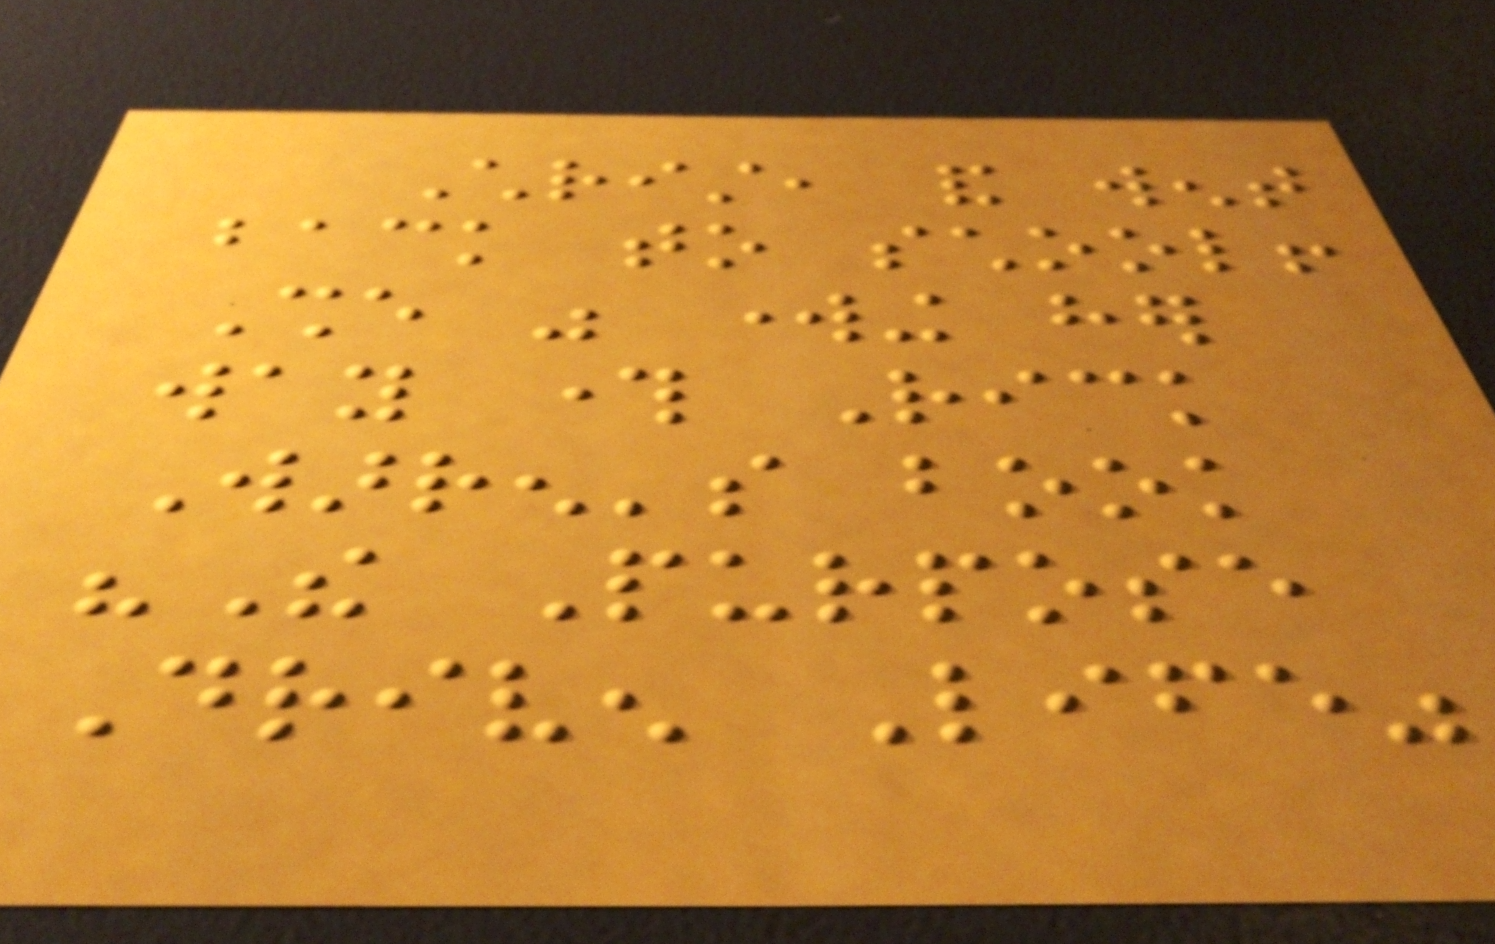Christ, and went
back to school!
She was working her
way through Rick
Warren's book
"The Purpose
Driven Life"
